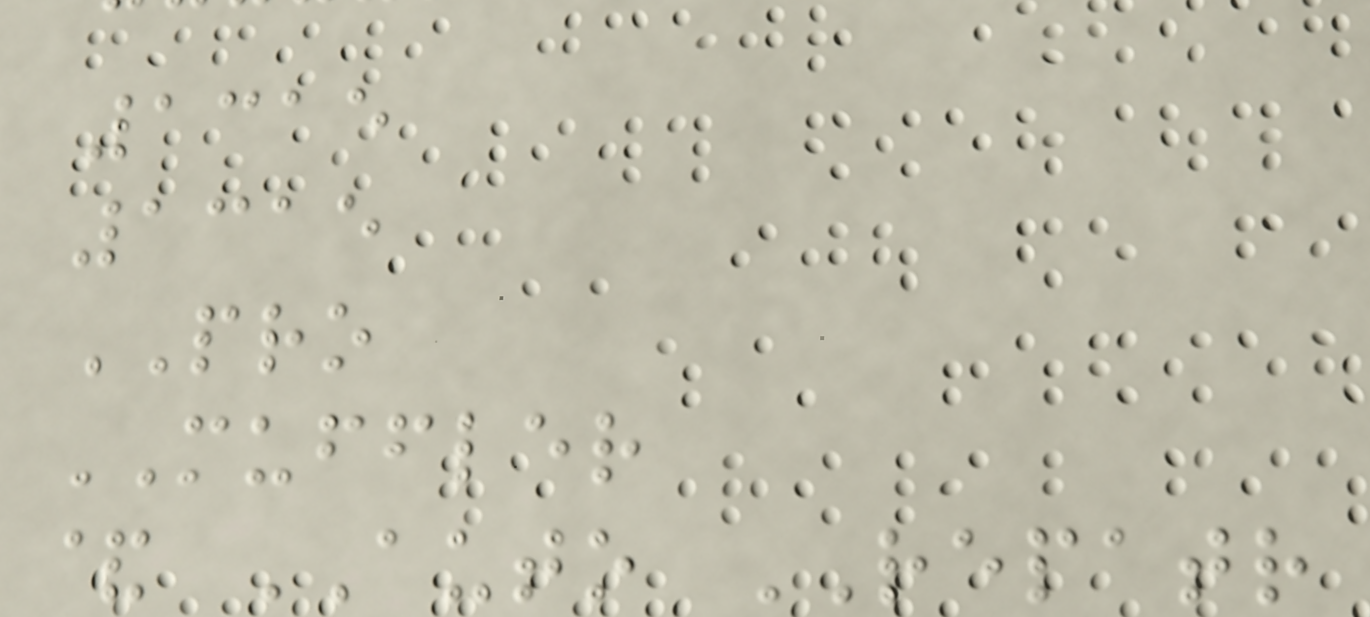1315
1315
PRO
MUFFLER
& AUTO REPATR
